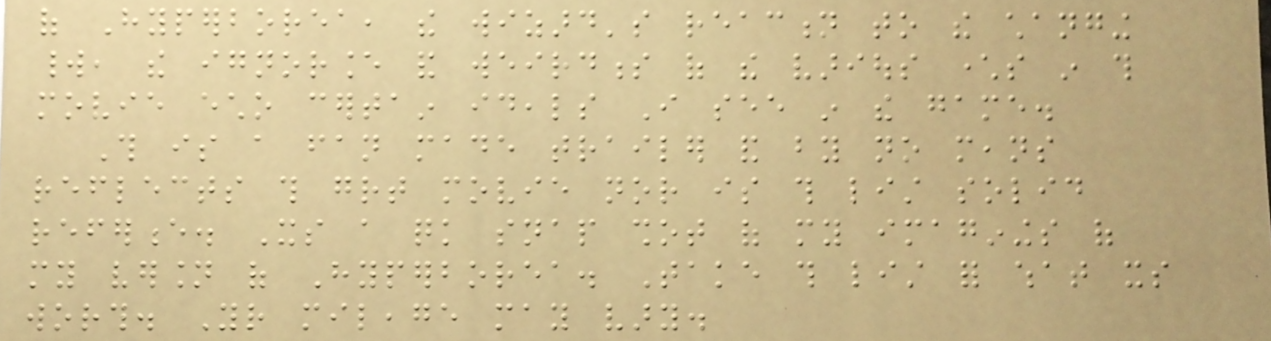of Hyperborea, the wizard's reaction to the changing
world, the ignorance and weirdness of the various characters in this
movie echo certain ideals I see in the game.
This is a fan made trailer and by no means
reflects this great movie nor is this list solid
reference. Its a quick snap shot of my imaginings of
my version of Hyperborea. Take this list for what its
worth. Your mileage may vary.
